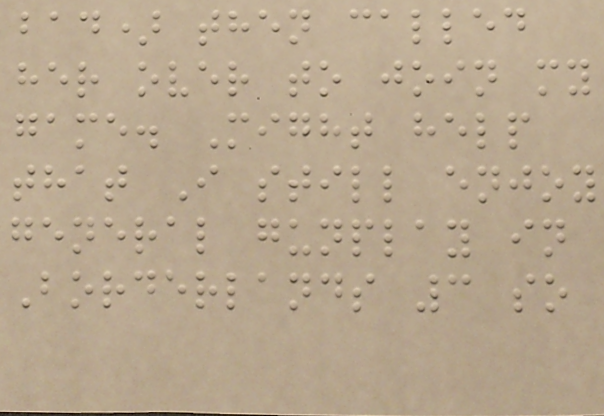bad) then called
her over to join my
game. Might help
that I still enjoy
general gunplay in
Borderlands 3 so
